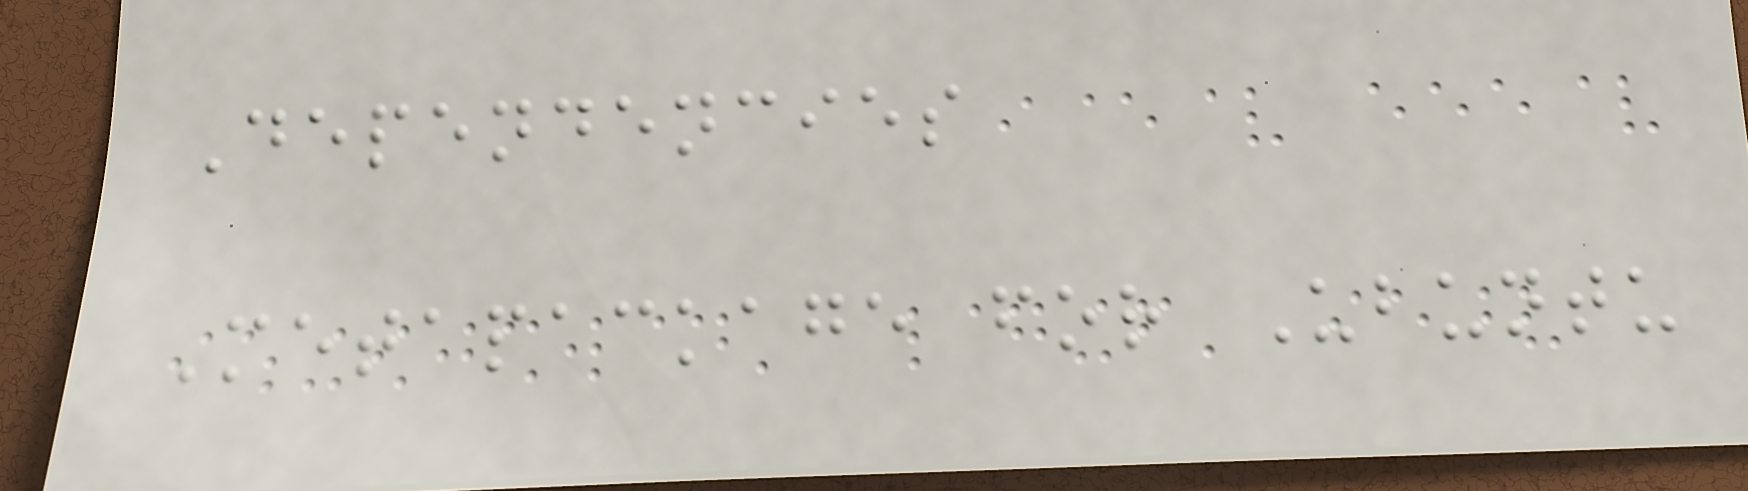Dependencies
Metapackage for Ubuntu
